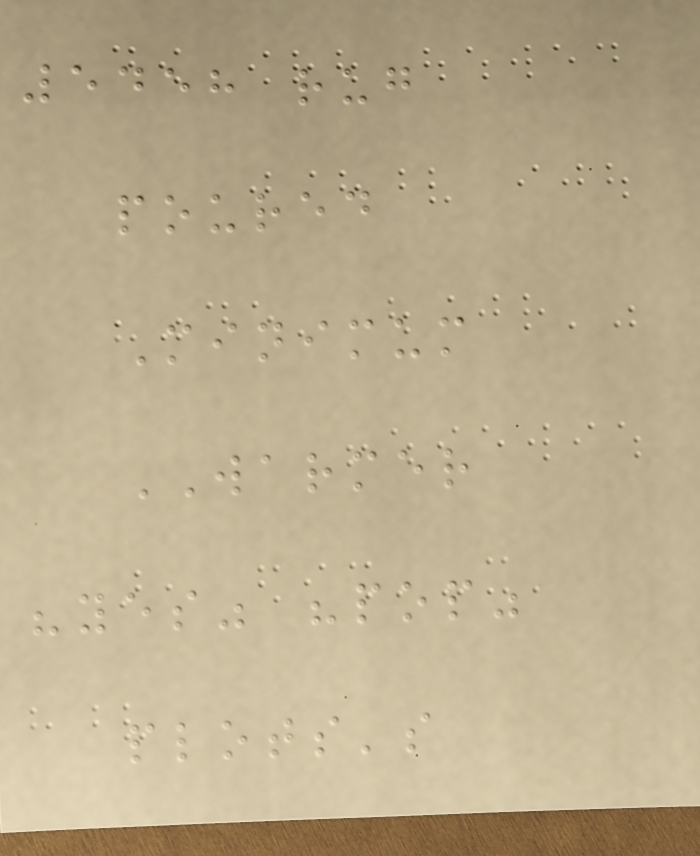5458 rug
poured
Minimum
WARMER
"yes" "pop"
plots's
